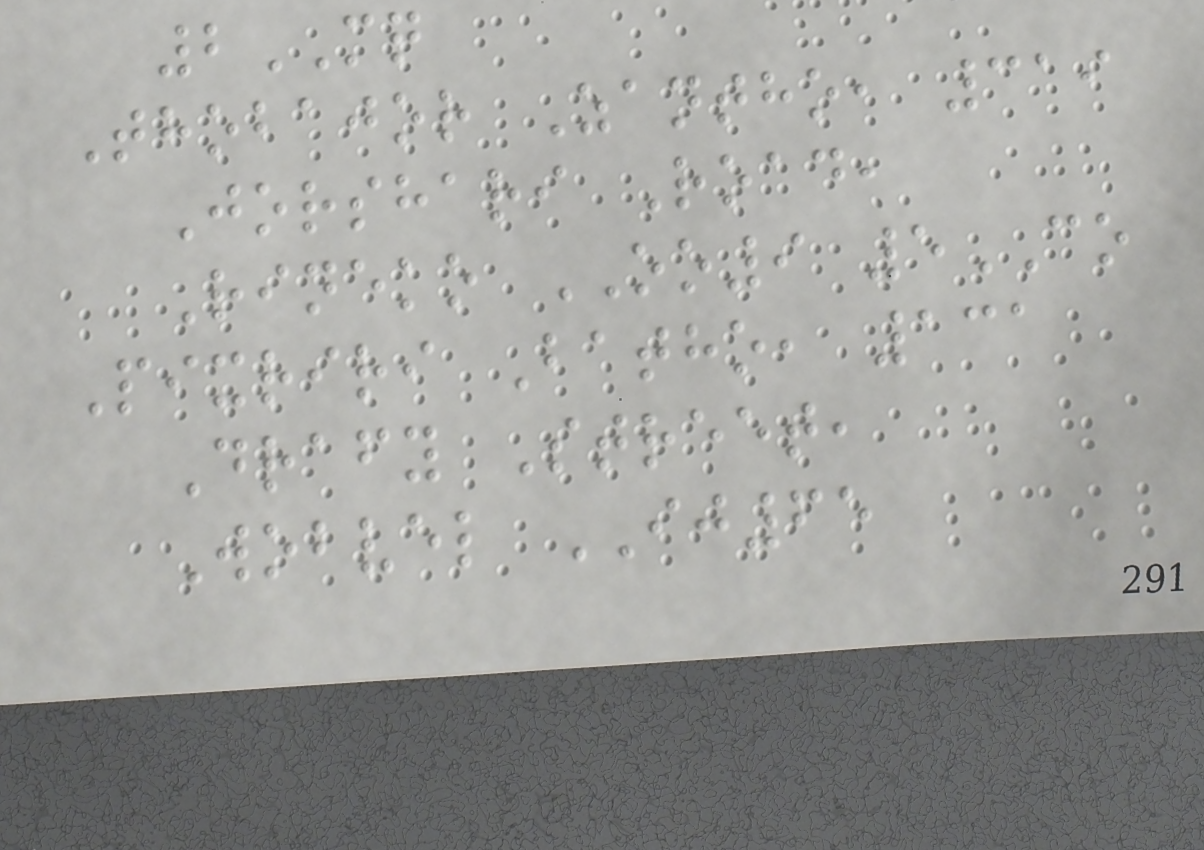2MQ
Thobajor Zantho, 319
Jorshari Road,
Rineko OO9 5CO
Pixriri Batho, 131
Drafy Street,
Wobvel IJ65
